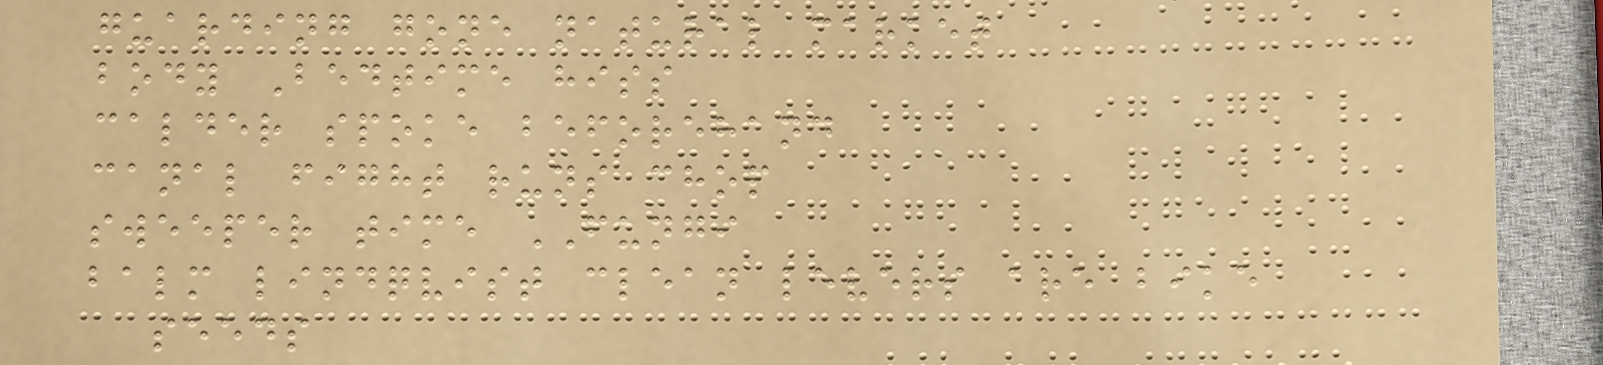guarding gone natural market
body Bedtime hiss
calder spoke beforehand
canal fight runs chop
sweeper time FUNGI
balm lindqvist clean levers are bike
seeds
